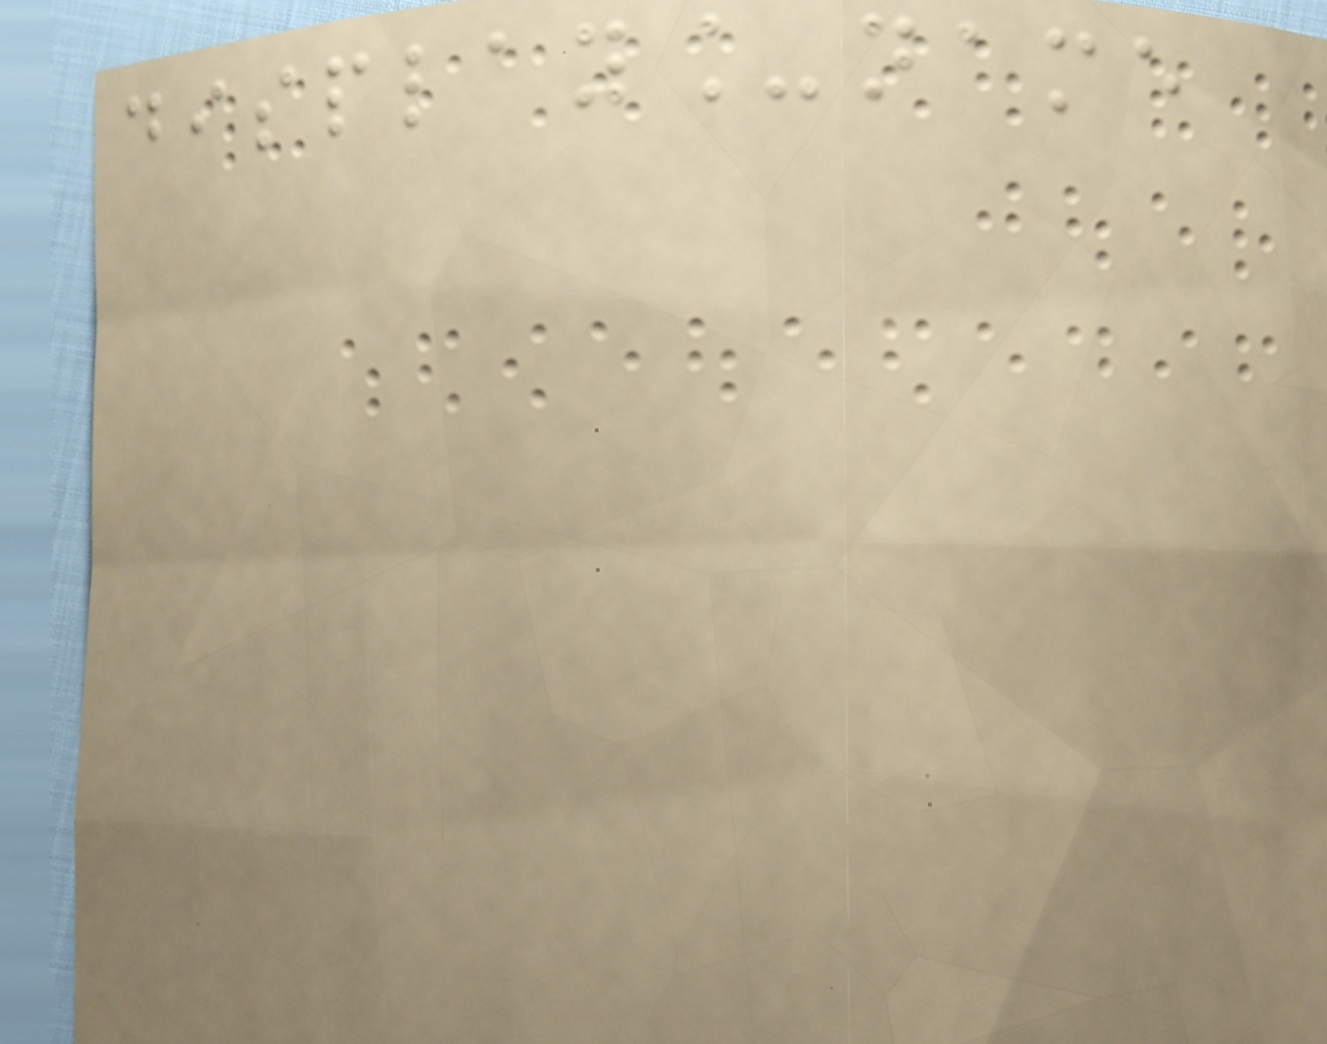display_name
